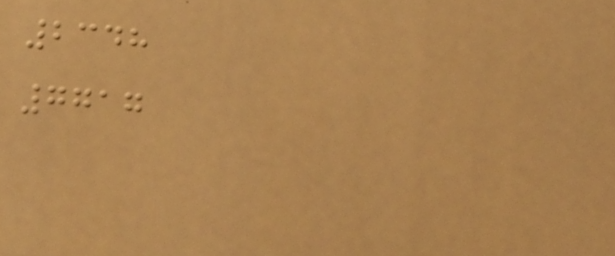2348
7717
